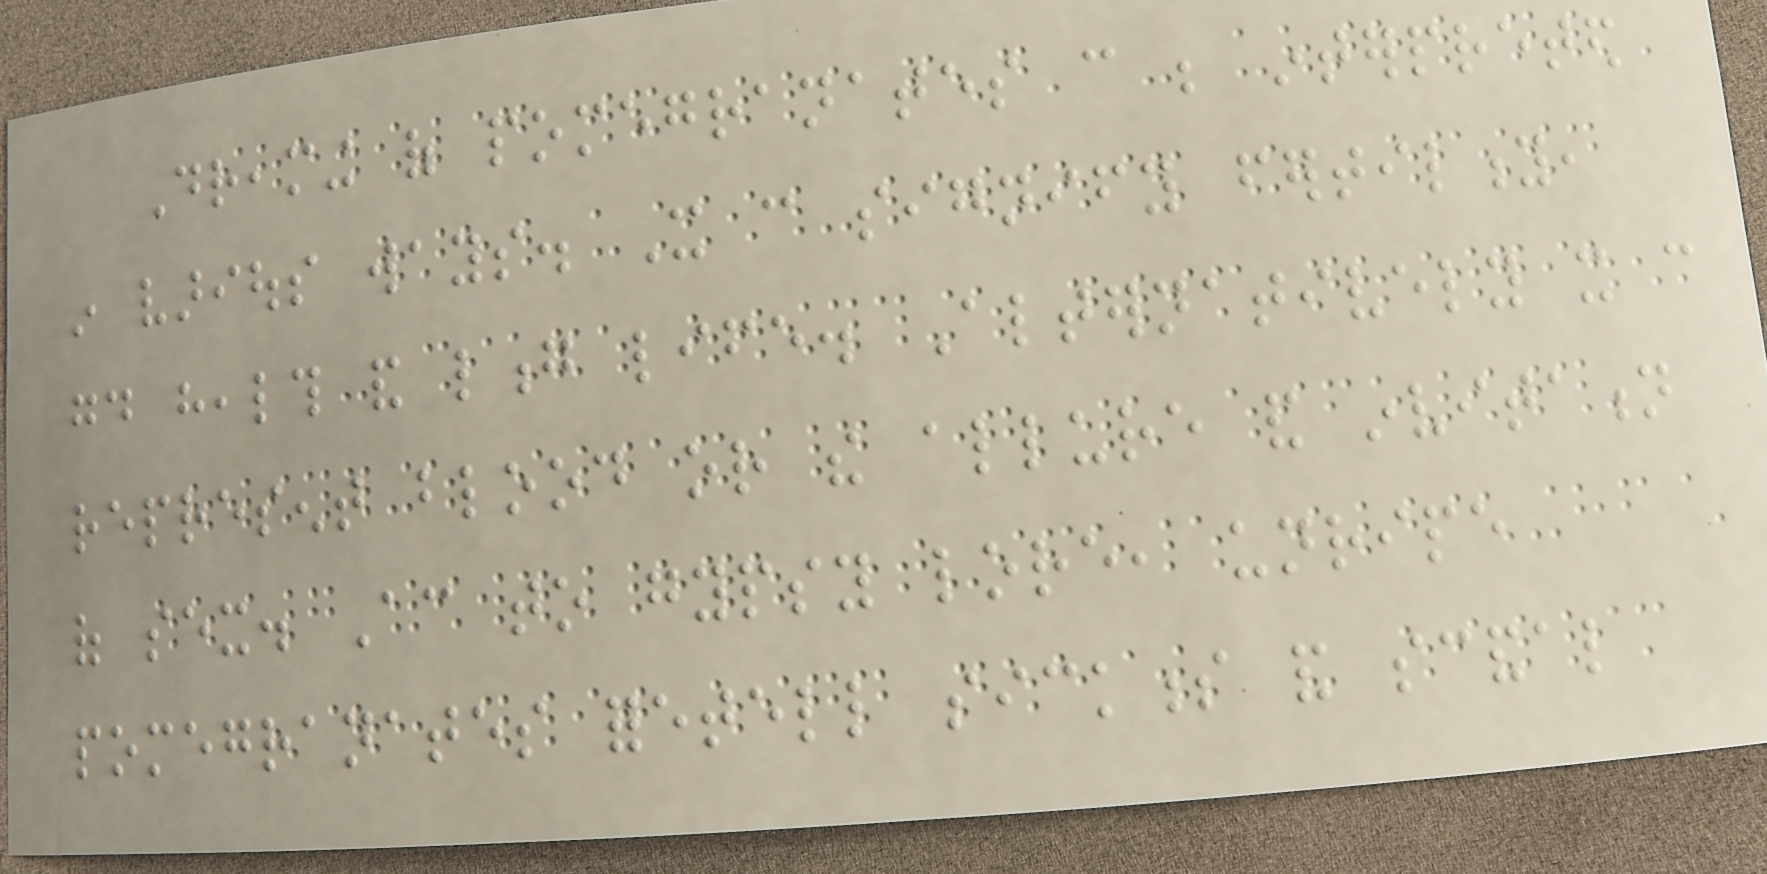Dreaming of pomegranates can be interpreted
in various ways. It can signify fertility,
good health and long life. Alternatively it can
represent blood or the allure and invitation
of sex. According to gypsy lore, unripe
pomegranates foretell sickness and scandal
